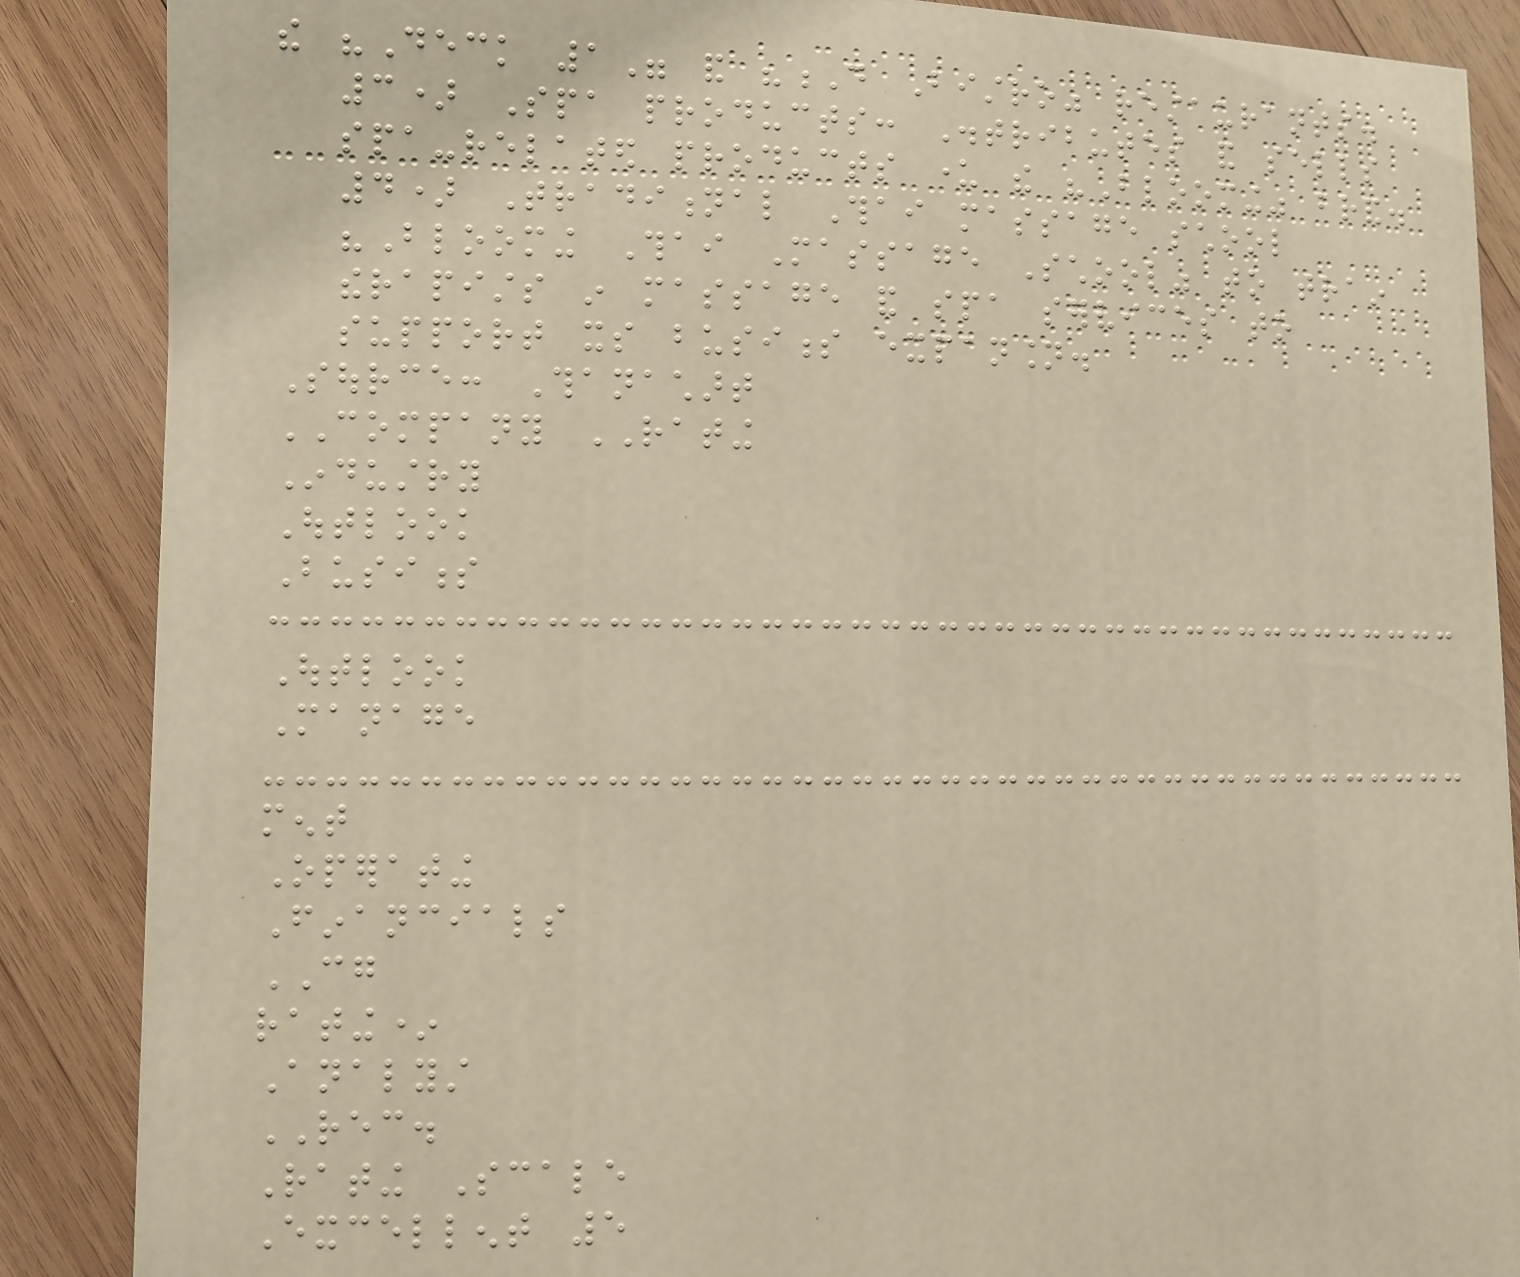the "Deck 1" and "D Bistro" restaurants.
3) Spa products: Distributes and sells
spa-related products under the "Blooming" brand.
4) Traditional Thai massage school
"Blooming Thai Massage School" to train
therapists in massage and spa services to
support its business expansion.
Source: Thanachart
COMPANY RATING
Industry
Outlook
Business
Outlook
Manage
ment
Operating
Financials
CG
rating*
Analyst
REC.
Rating Scale
Excellent 5
